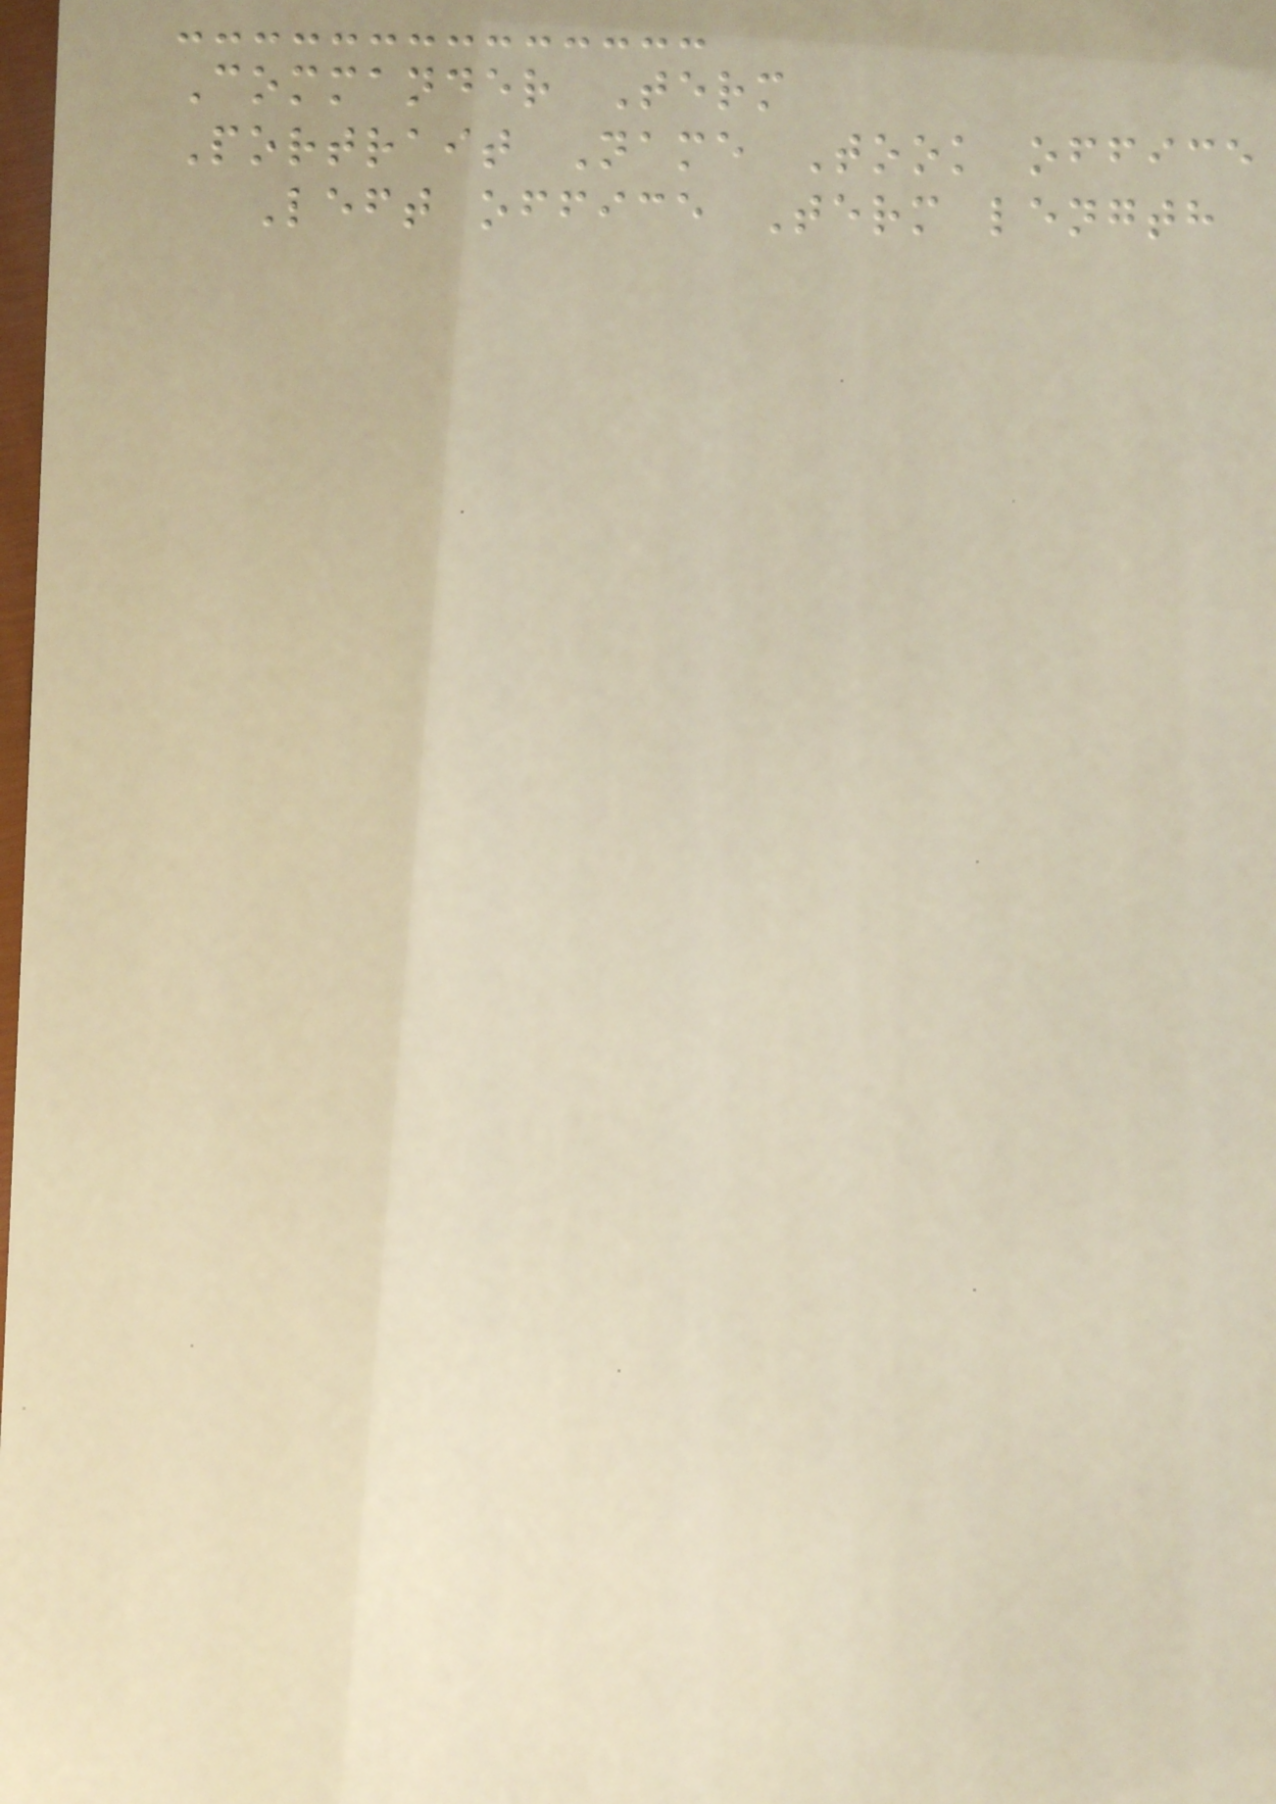Commander Term
Portrait Name Took office
Left office Term length
